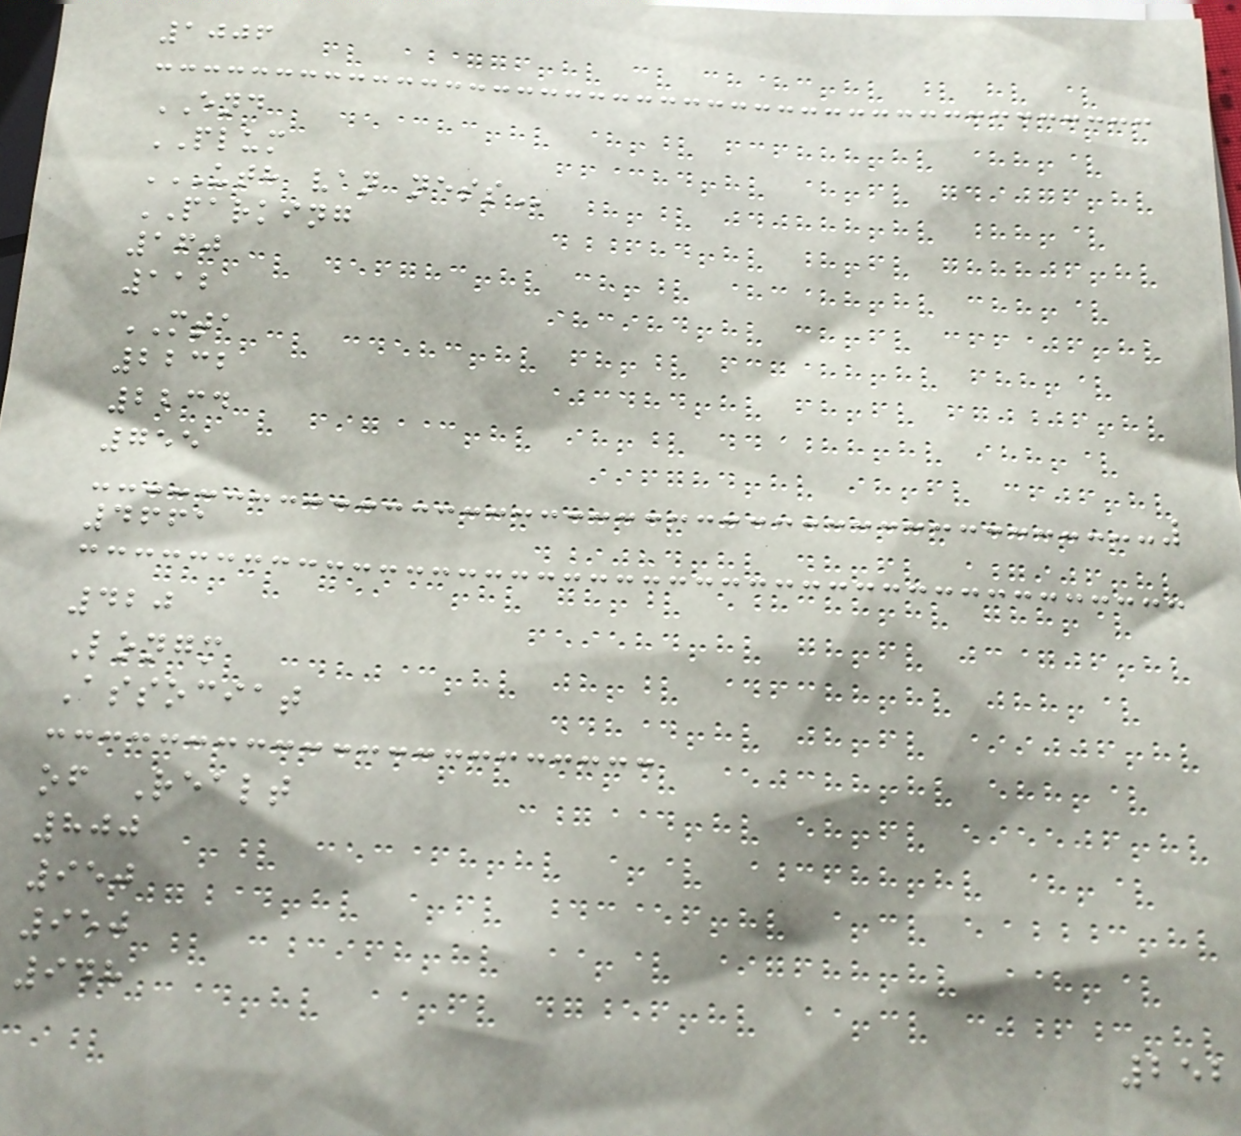1006
END
PLUM
UTH VAN NESS
PARKING
160
112
MTA
2232
2234
755
4661
420
Longm
Associat
of Realt
800
950
950
948
252
